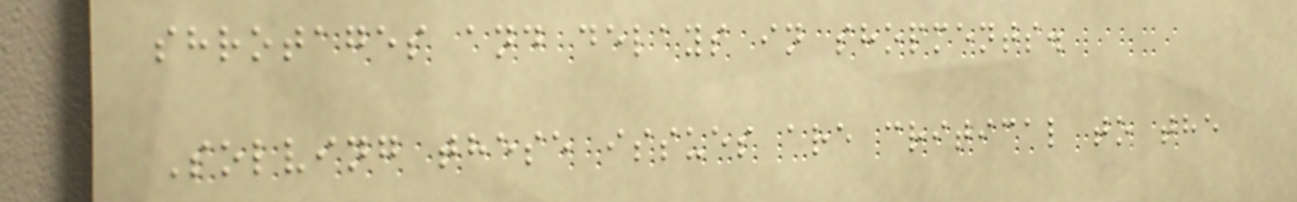shrotages and delays in shopments.
Solving these issues are critical to the
